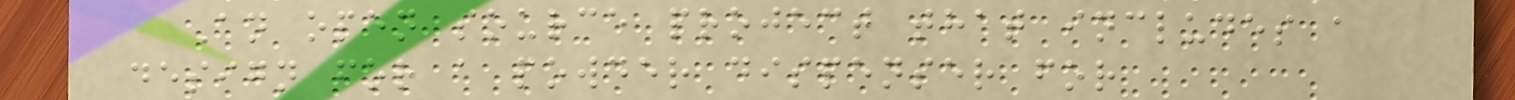An open source project that includes a
design for a powder dispenser for
